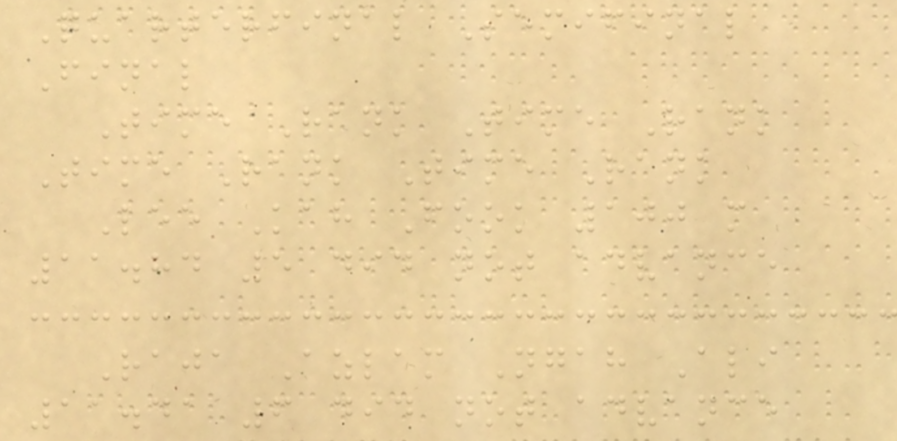Quarterfinal Semifinal
Final
Time Rank Time Rank
Time Rank Time Rank
Lee Kah Fook 100 m
11.84 5 did not advance
Raja Azlam Ngah Ali
11.41 6 did not advance
